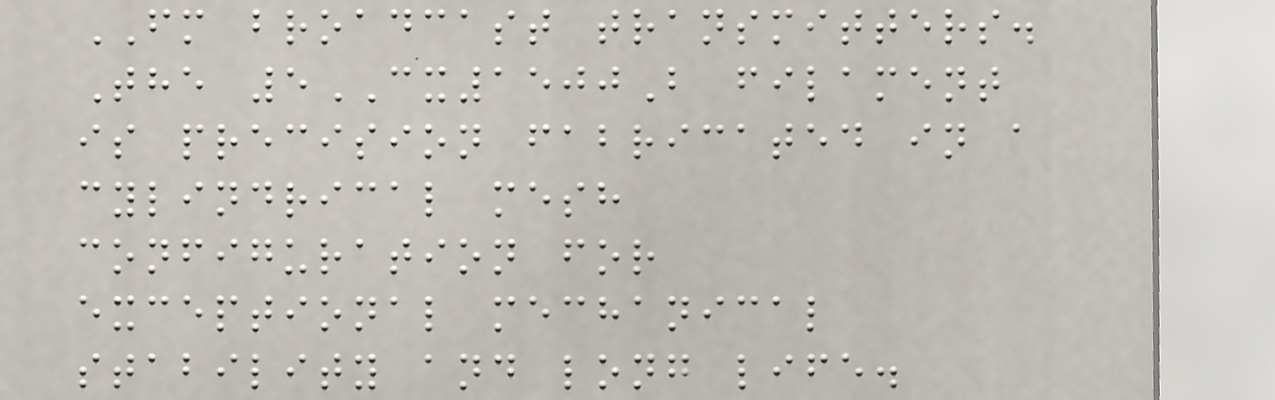FM broadcast transmitters.
The 5CX1500B filament
is precision fabricated in a
cylindrical mesh
configuration for
exceptional mechanical
stability and long life.
